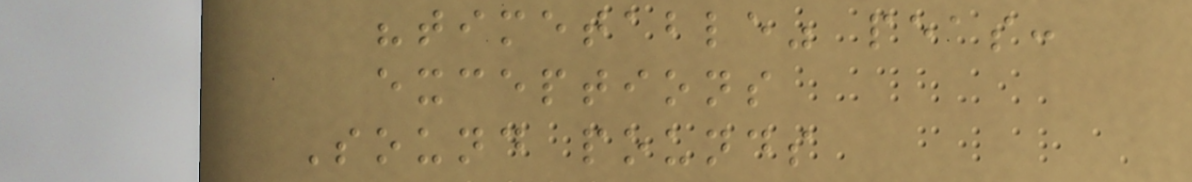"timetable" peas:
exceptions
Sound pounds
